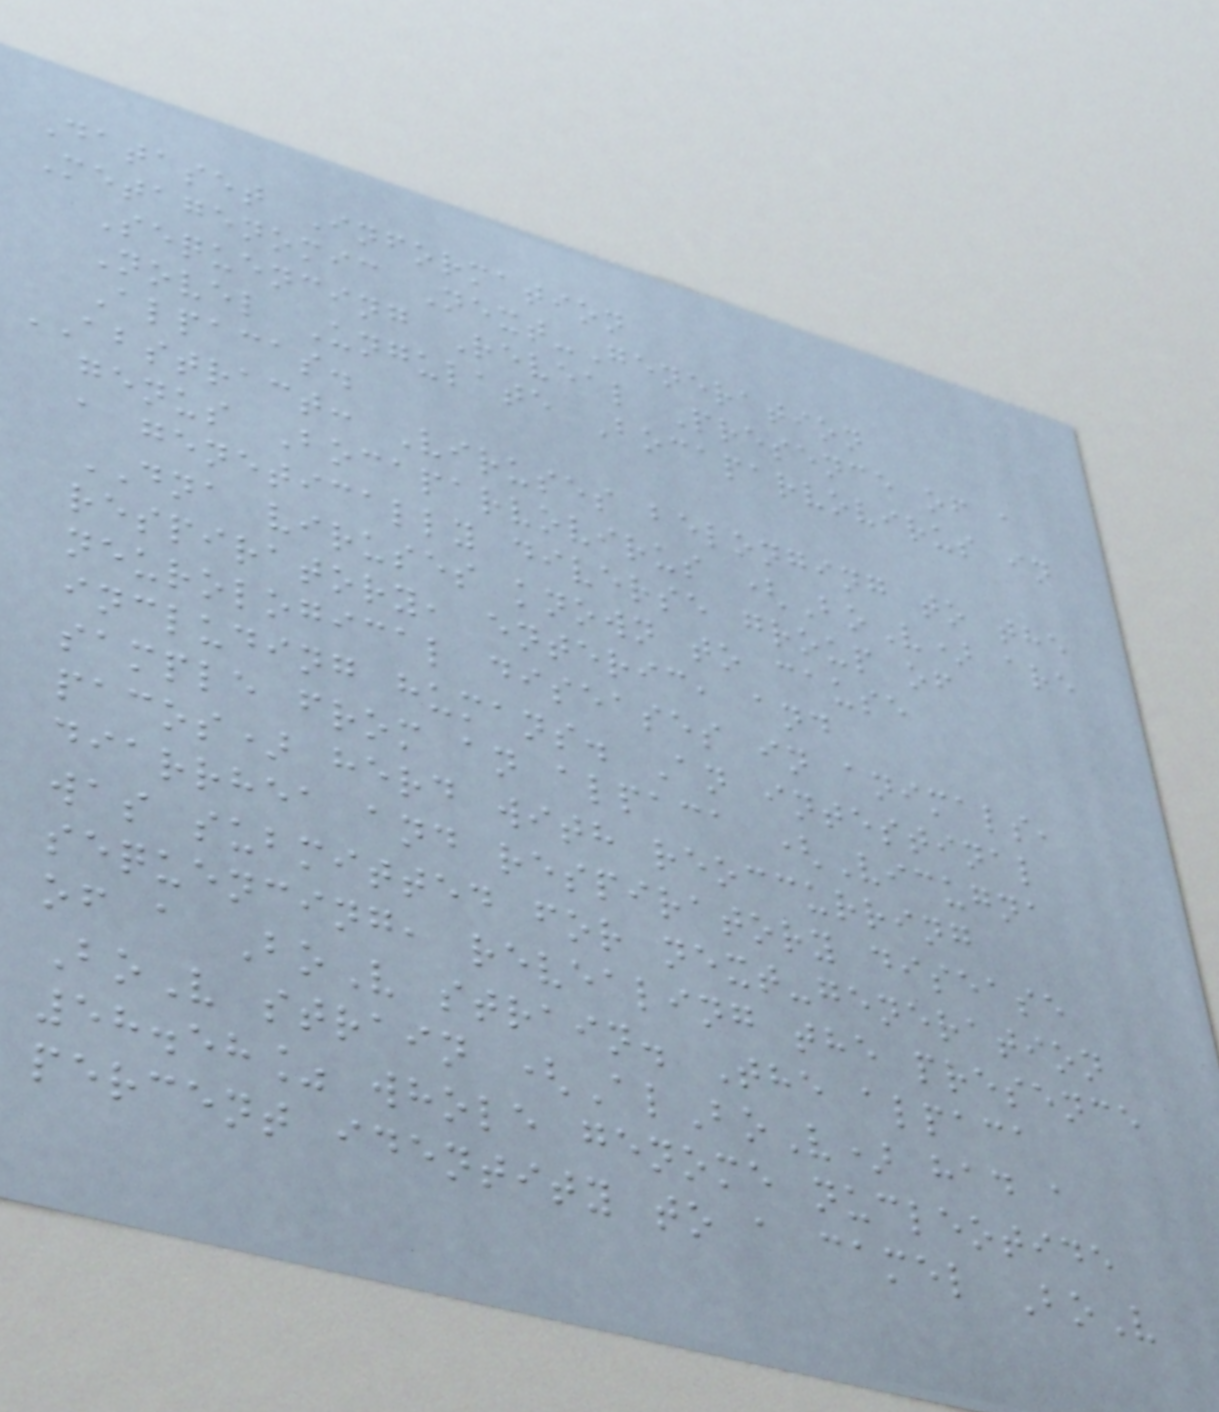Dataset Information
Metagenomic Next-Generation
Sequencing Reveal Presence of a
Novel Ungulate Bocaparvovirus in
Alpacas.
ABSTRACT: Viruses belonging to the
genus Bocaparvovirus (BoV) are
a genetically diverse group of
DNA viruses known to cause
respiratory, enteric, and
neurological diseases in animals,
including humans. An intestinal
sample from an alpaca (Vicugna
pacos) herd with reoccurring
diarrhea and respiratory disease
was submitted for next-generation
sequencing, revealing the presence
of a BoV strain. The alpaca
BoV strain (AlBoV) had a
58.58% whole genome nucleotide
percent identity to a camel BoV
